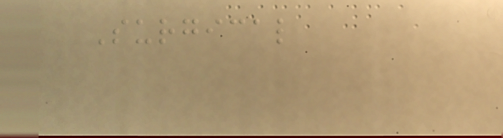Surgical
